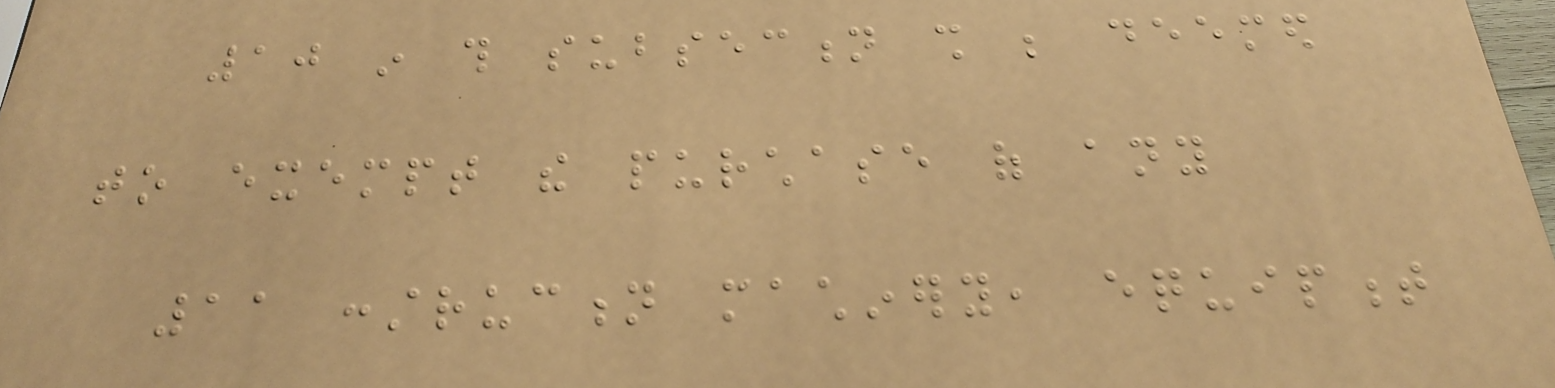10 in this subsection shall be deemed
to exempt the purchase of any
11 construction machinery, equipment
